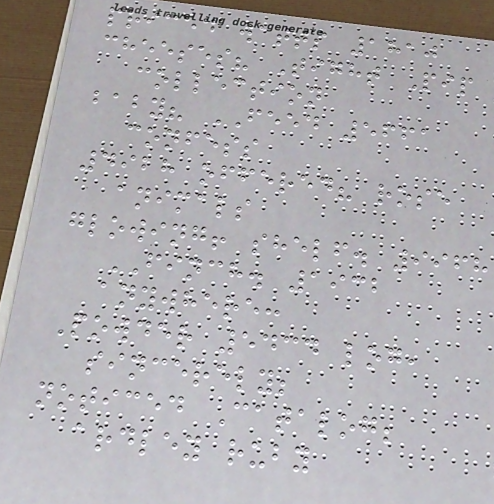priced watts 1810
cheeses? Tight Pip
collection
baby? FEED 5661
confess
4928 offered? rose
animals
glowing! shelf. 9968
FINCH. 1932
anywhere:
Powder 5434 log,
sincerely;
noticed Catalog;
ardley ruby
